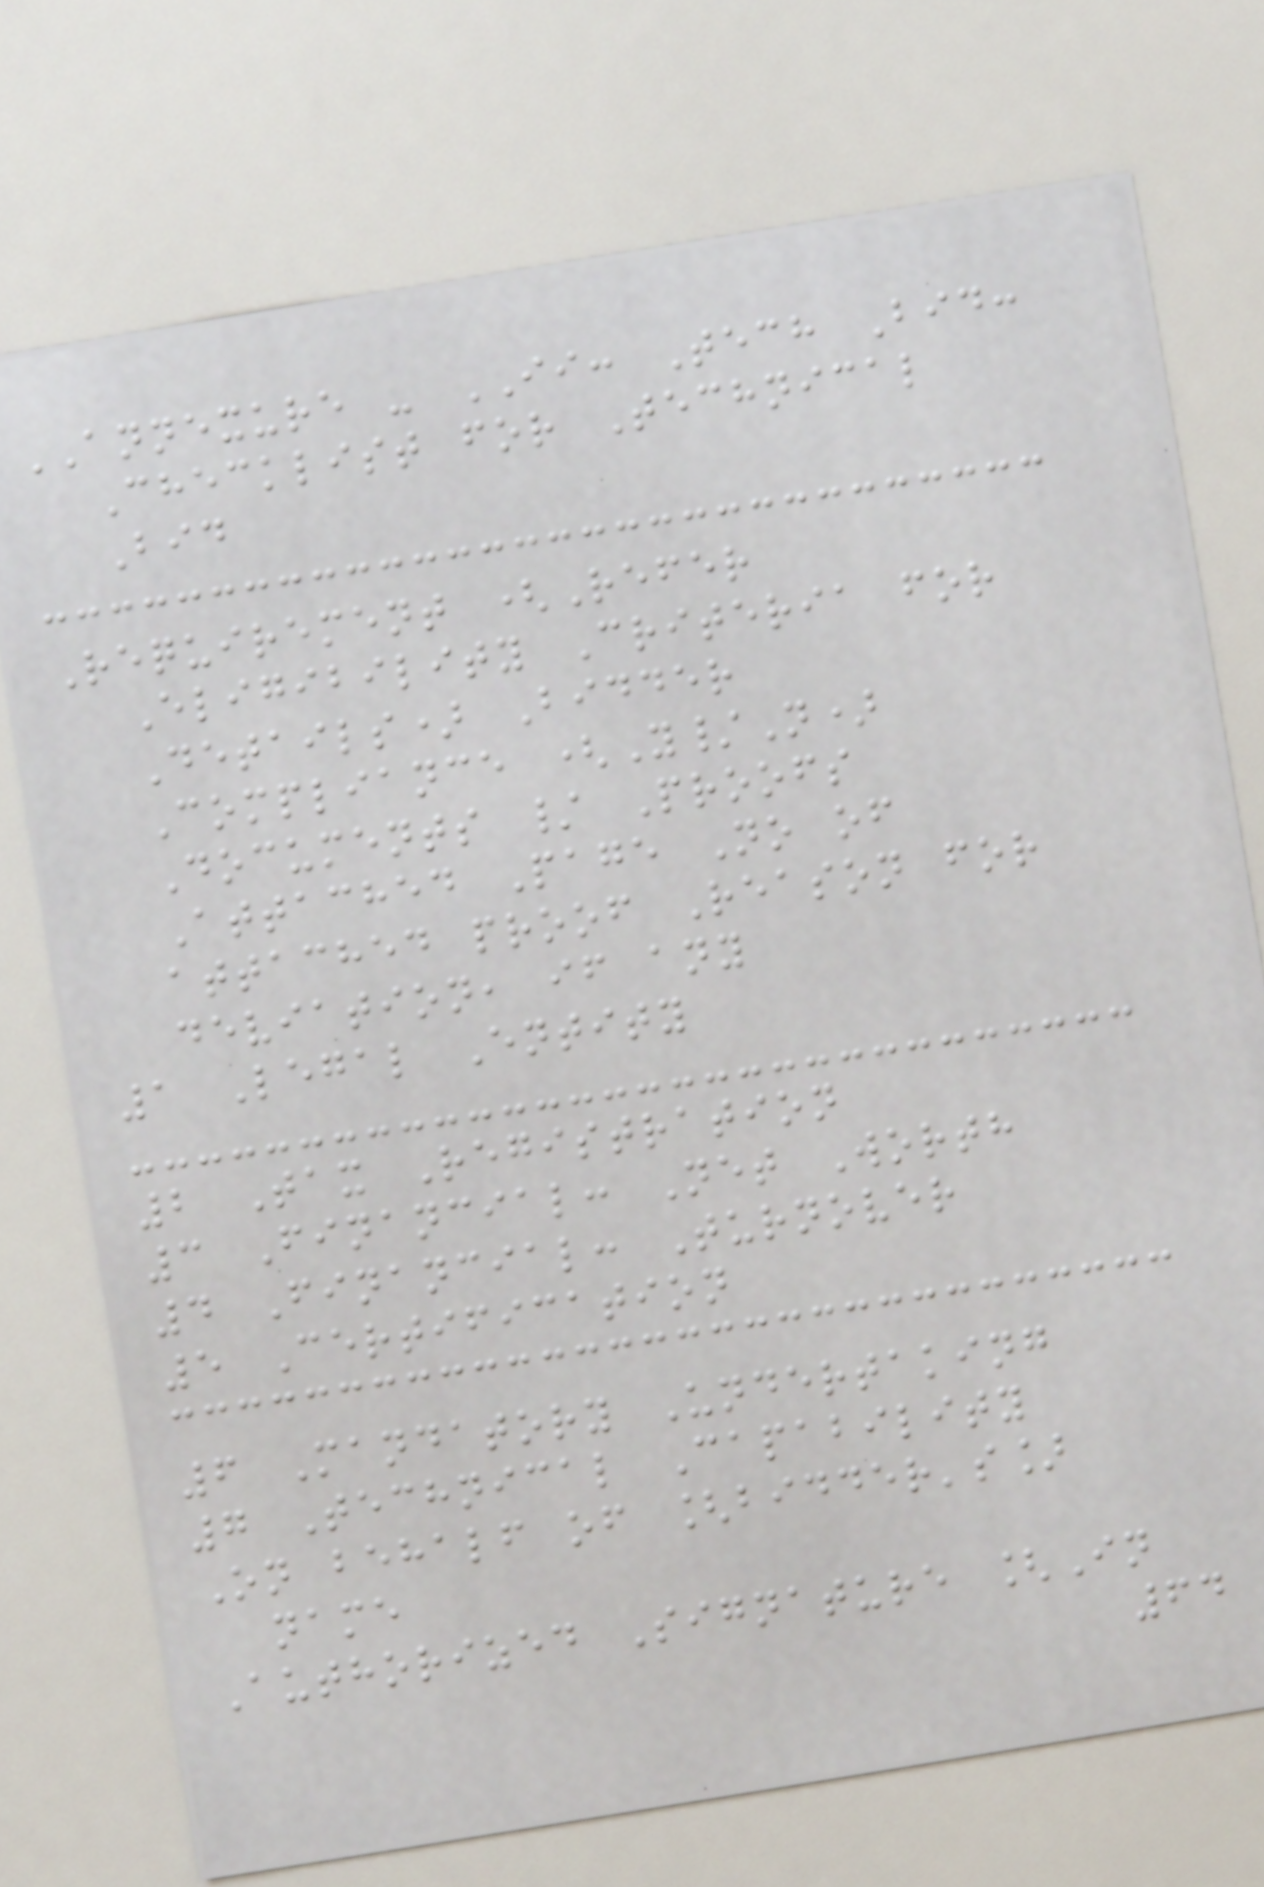ANNEXURE - II: Tech Bid:
Checklist for Technical
Bid
Requirement (Refer
Eligibility Criteria for
Details) Bidder
Compliance (Y/N)
Documents / Proofs
Attached Page No of
attached proof Reason for
deviation, if any
1 Legal Entity
2 Tax Registration
3 Financial: Net Worth
4 Financial: Turnover
5 Certification
6 Mandatory Undertaking
7 Technical Capability
On behalf of [bidder's]
name
Authorized Signature [In
64
